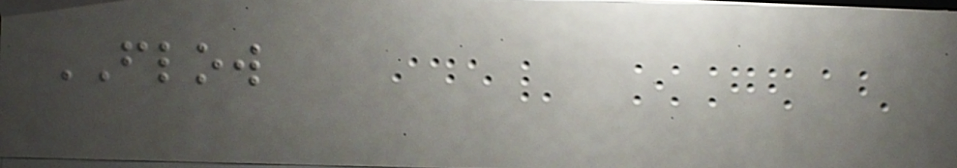FLOW
